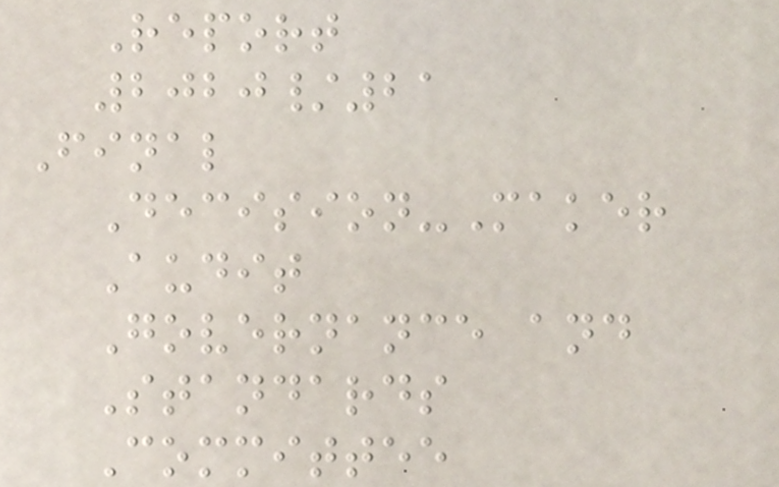Report
2020/21
Final
Decision-Maker
Audit
Governance and
Standards
Committee
